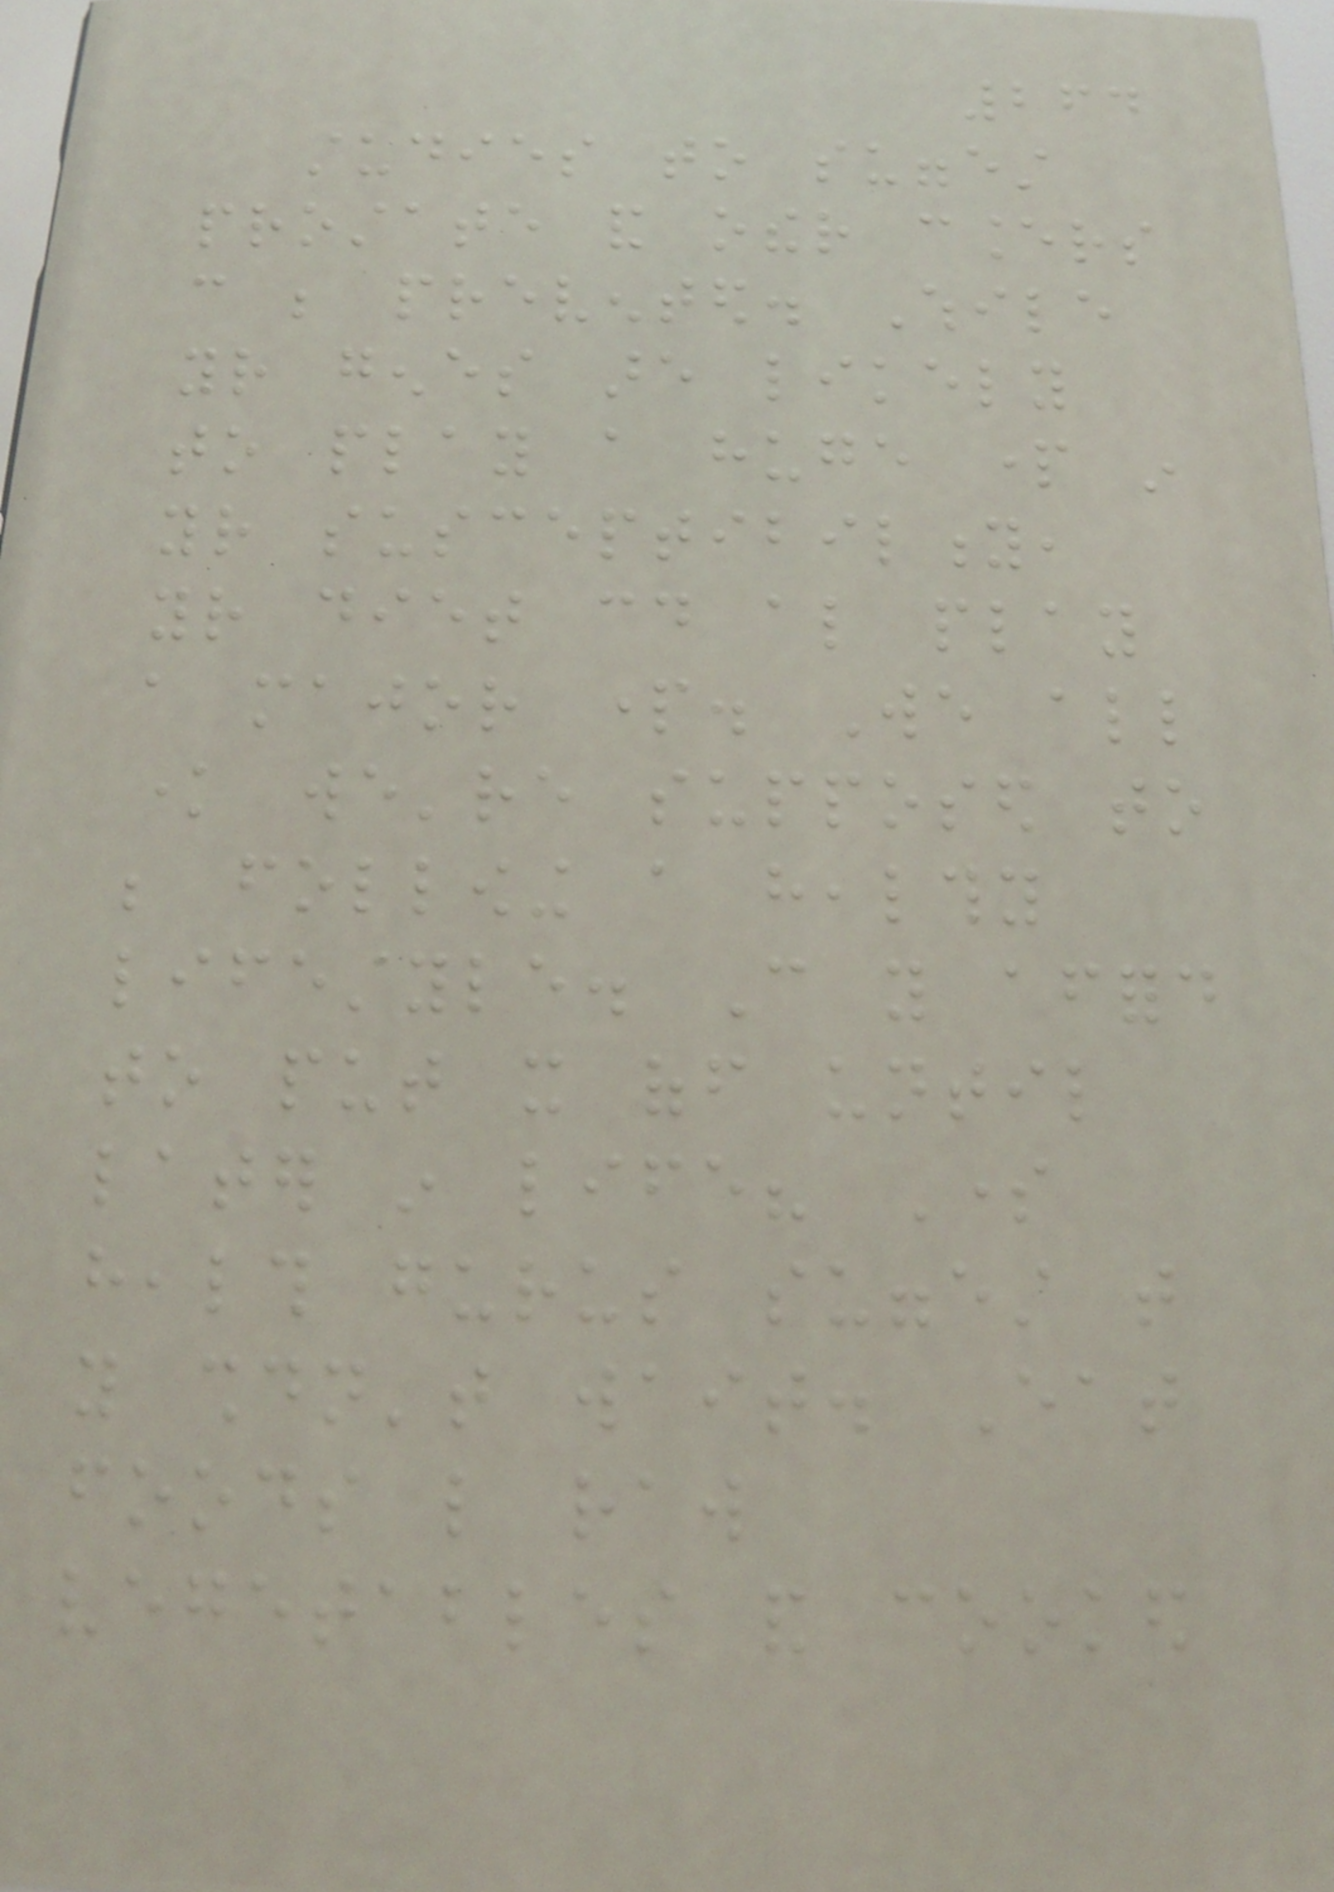264
studies to suggest
prostate and other cancers
can be prevented. While
your genes are likely
to play a huge part in
your susceptibility,
your diet could also play
a major part. We all
know we're supposed to
be following a healthy
lifestyle. Can you afford
to put it off until
later in life? Some
health gurus suggest that
you shouldn't wait. Eat
foods like raw
vegetables and cooked
